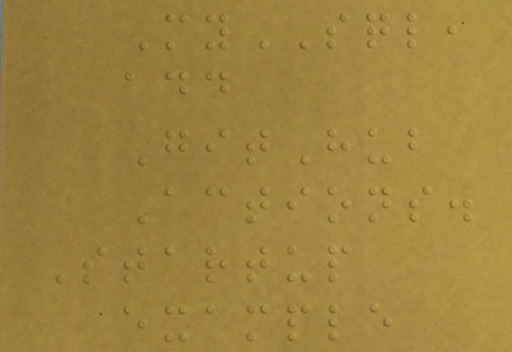MySQL,
add
GitHub
Actions.
Startup
example
